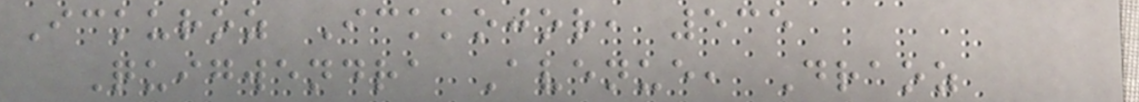Ickuroz Ickkojor, 535
Quigwendra Avenue, Draoz
